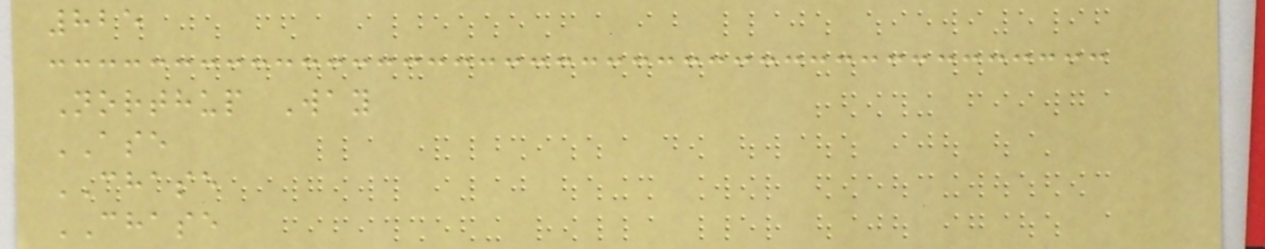825
Northup Way
ASE
CHASE
CHASE
